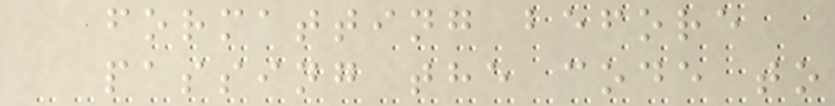formatting before
passing the code to
